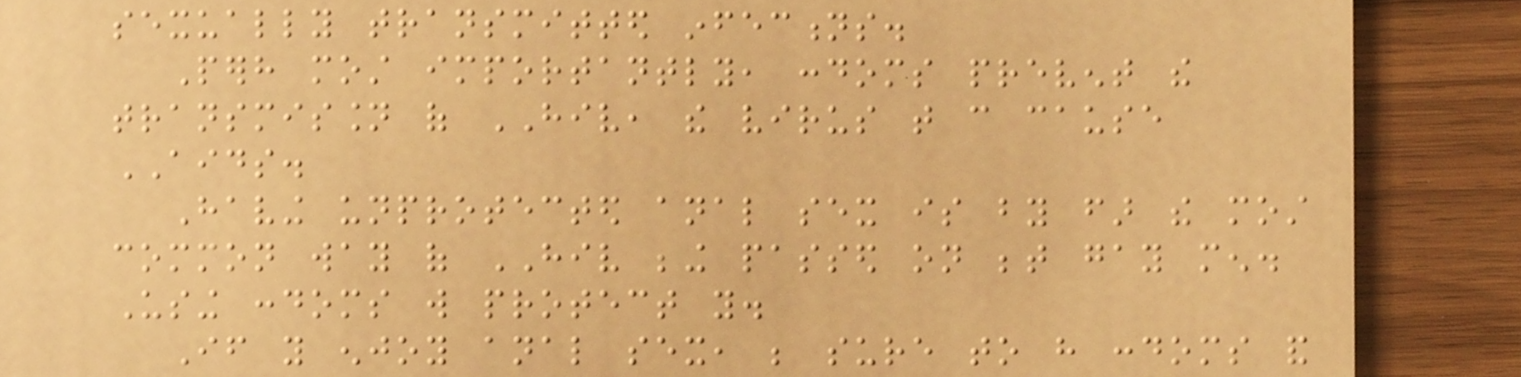sexually transmitted infections.
Perhaps most importantly, condoms prevent the
transmission of HIV, the virus that can cause
AIDS.
Having unprotected anal sex is by far the most
common way of HIV being passed on between gay men.
Using condoms will protect you.
If you enjoy anal sex, be sure to have condoms and
